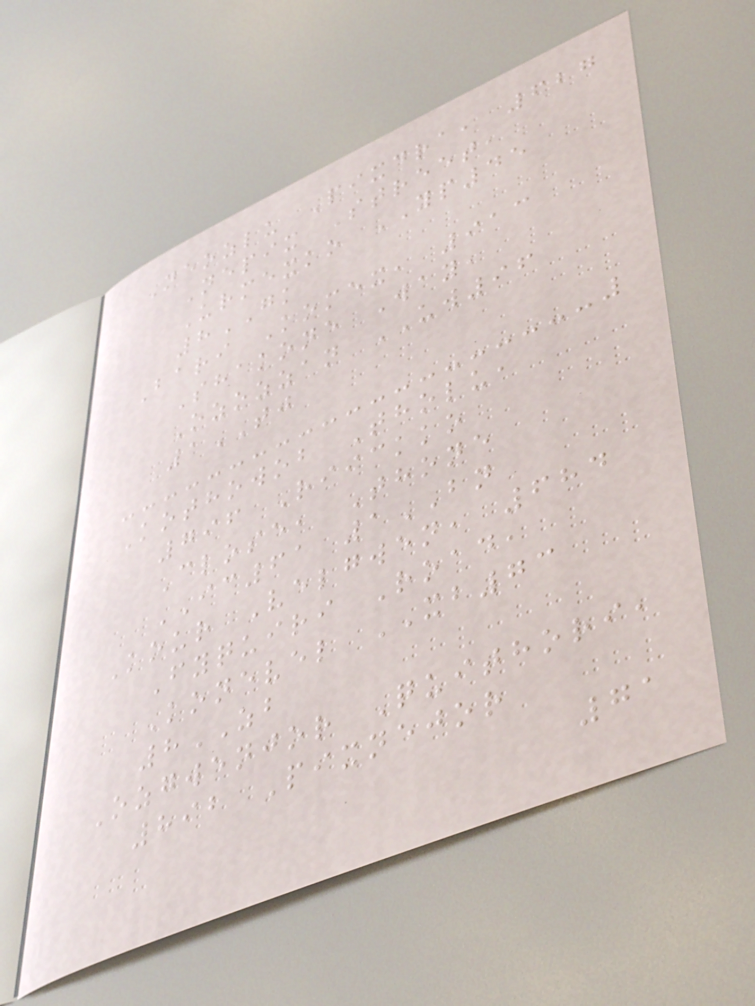Neozlu Pixdra, 627
Nepix Street,
Urmexko YP45
8GK
Bari Komex, 913
Shakone Way,
Ozozzan UW96
1TJ
Kothowob Tholu,
796 Riickko
Close, Thone
IC61 1BN
Kour Velgwen, 684
Fyquiri Road,
Konevel XB73
8ZB
Ozgwenjor Quithori,
892 Pixnejor
71
